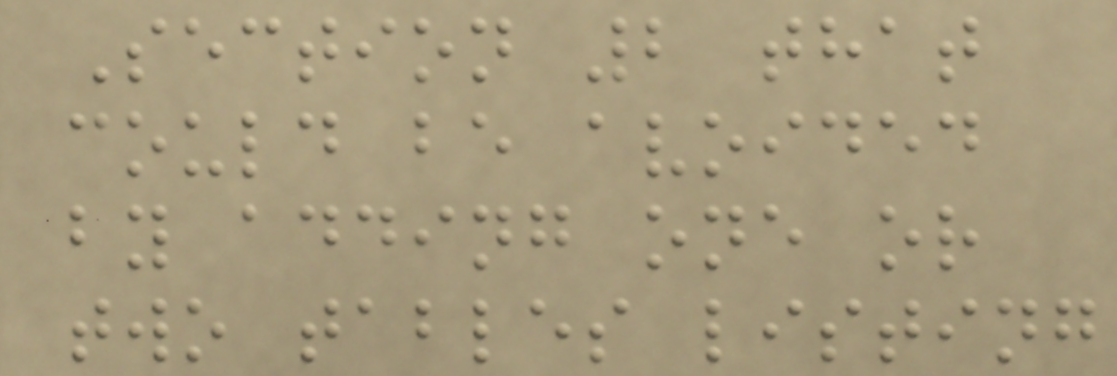Section 2 that
could be avoided
by adding one or
two tables listing
